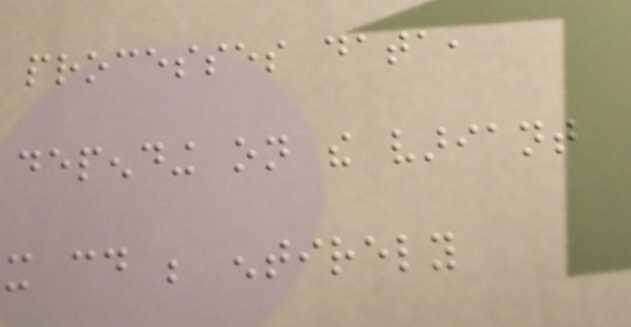processes data,
depending on the variant
it could be entirely
